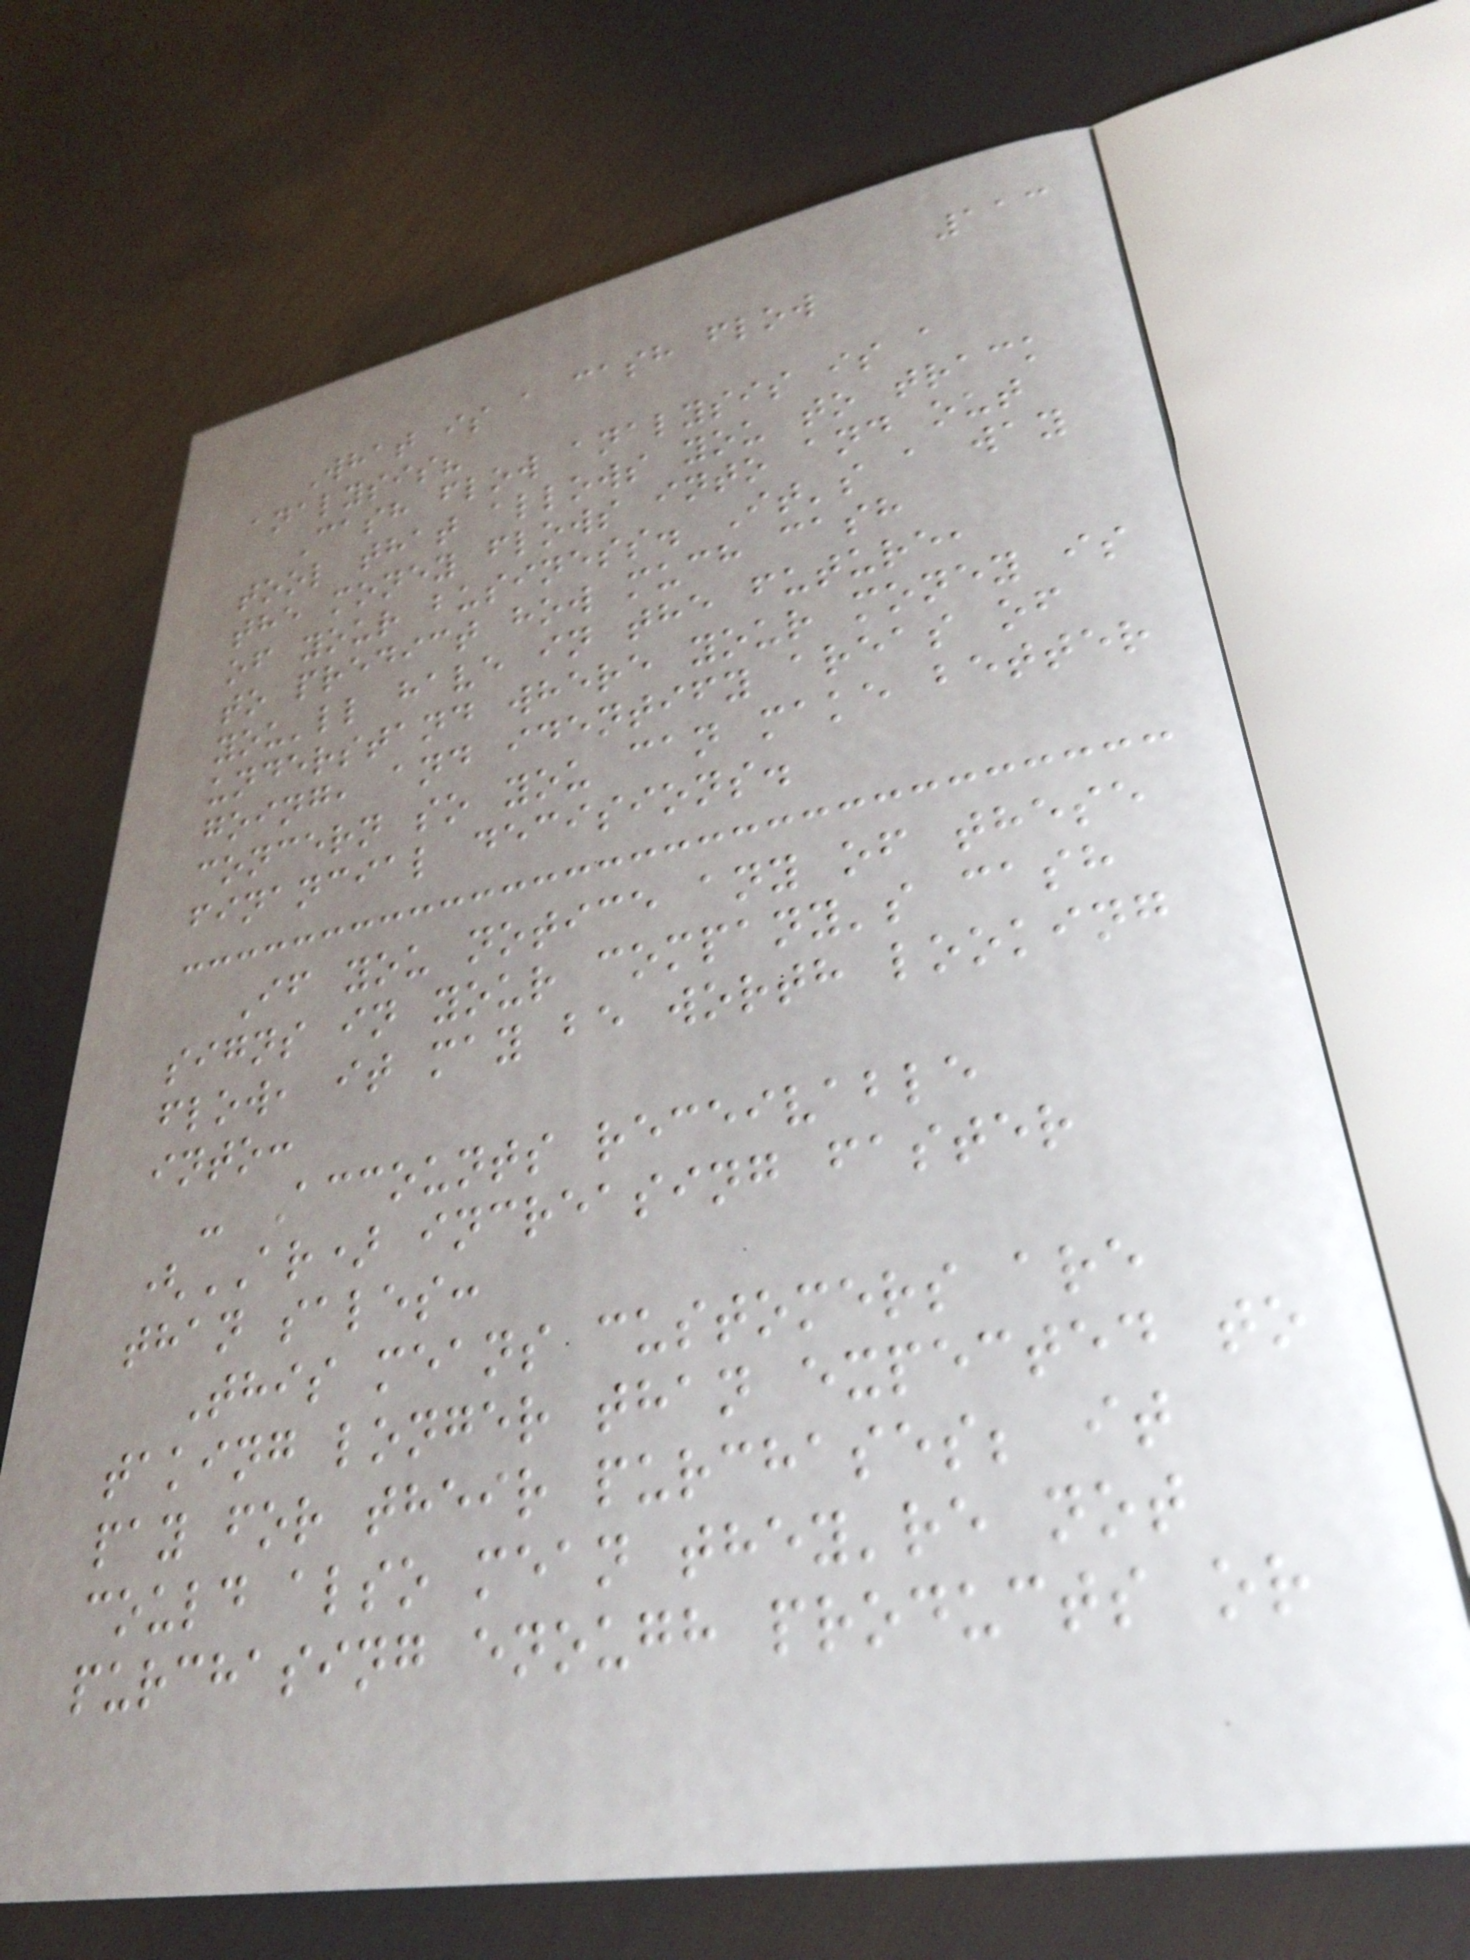113
What is a cash flow
analysis?
Cash flow analysis is a
tool that allows you to track
the money flows into and out
of your business. It's a way
to predict how much cash
you'll have in the future,
understand where your money is
going, and identify areas of
concern so you can make better
financial decisions.
If you notice any of these
signs in your company's cash
flow, it may be worth looking
into:
- Accounts receivable
(AR) increasing faster
than sales:
This means customers are
taking longer than expected to
pay for their purchases; it
could also mean they're not
purchasing enough products or
